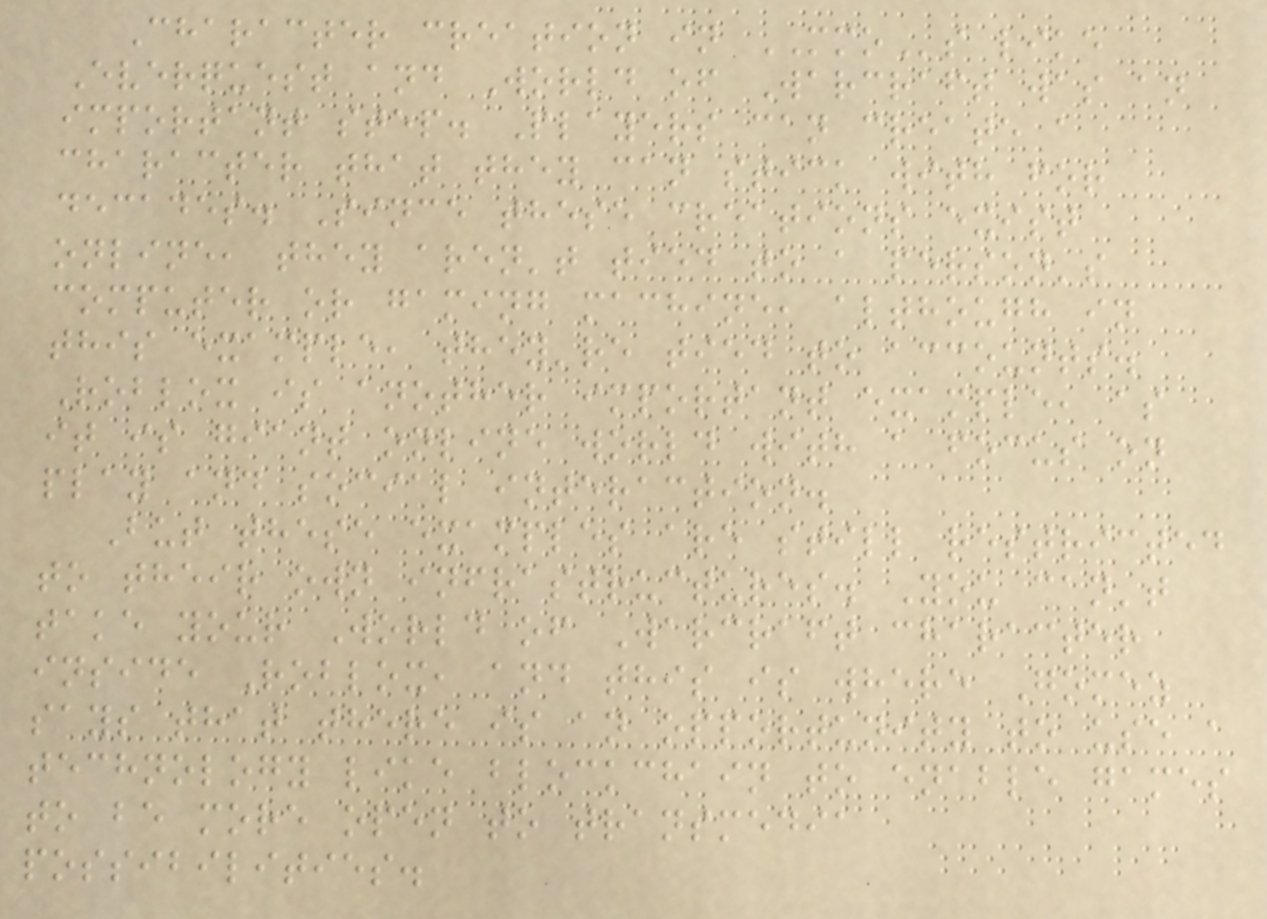Character creation in MMOs like
Everquest and World of Warcraft was an
important step. Players can create a
character that they can stick with for
decades. Since these creations exist
online, they aren't tied to a person's
computer or gaming machine, although in
this example, they're tied to accounts.
Roblox is another important example, as
it is giant online world with a focus on
play and social interaction.
But these examples are still restricted
to their own infrastructures. You can't
take your World of Warcraft character
inside Roblox, and this is where Gomez
says that there is an opportunity to use a
technology like blockchain to enable games
to be more open to transmedia
possibilities.
